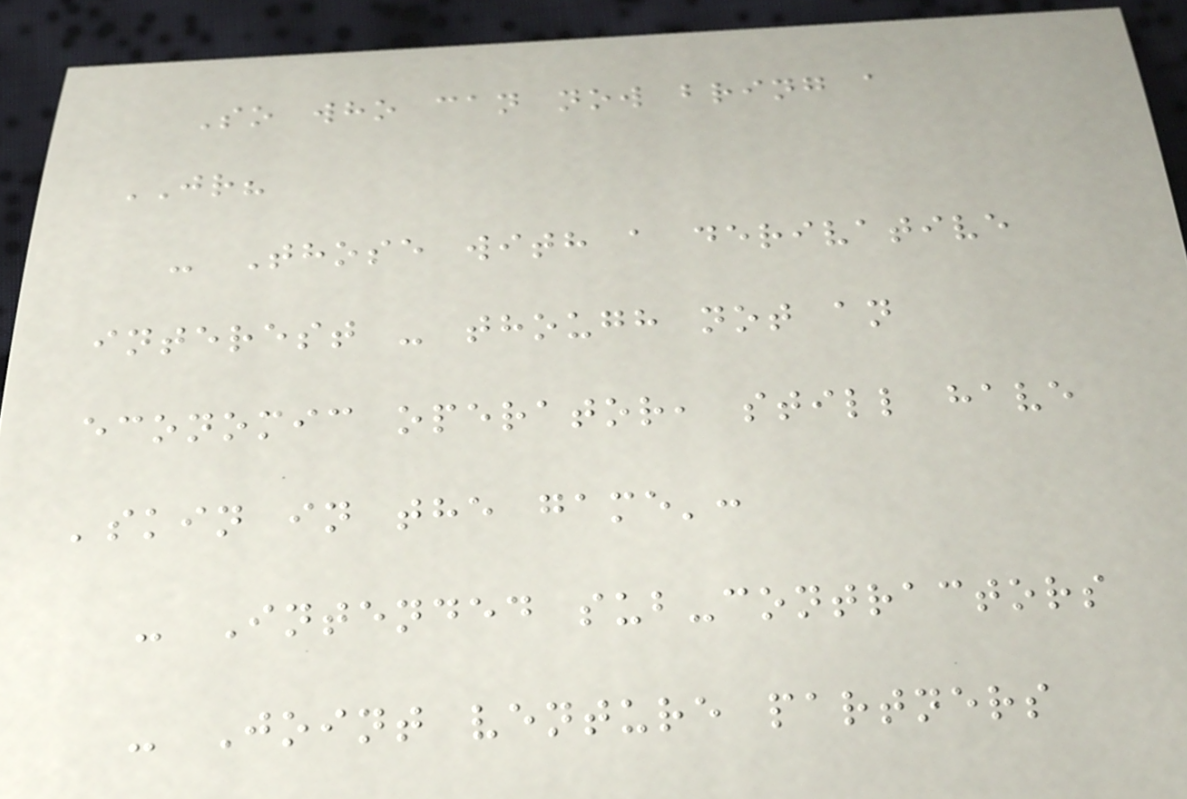So who can now bring a
JR?
- Those with a derivative
interest - though not an
economic operator, still have
'skin in the game':
- Intended sub-contractors
- Joint venture partners
